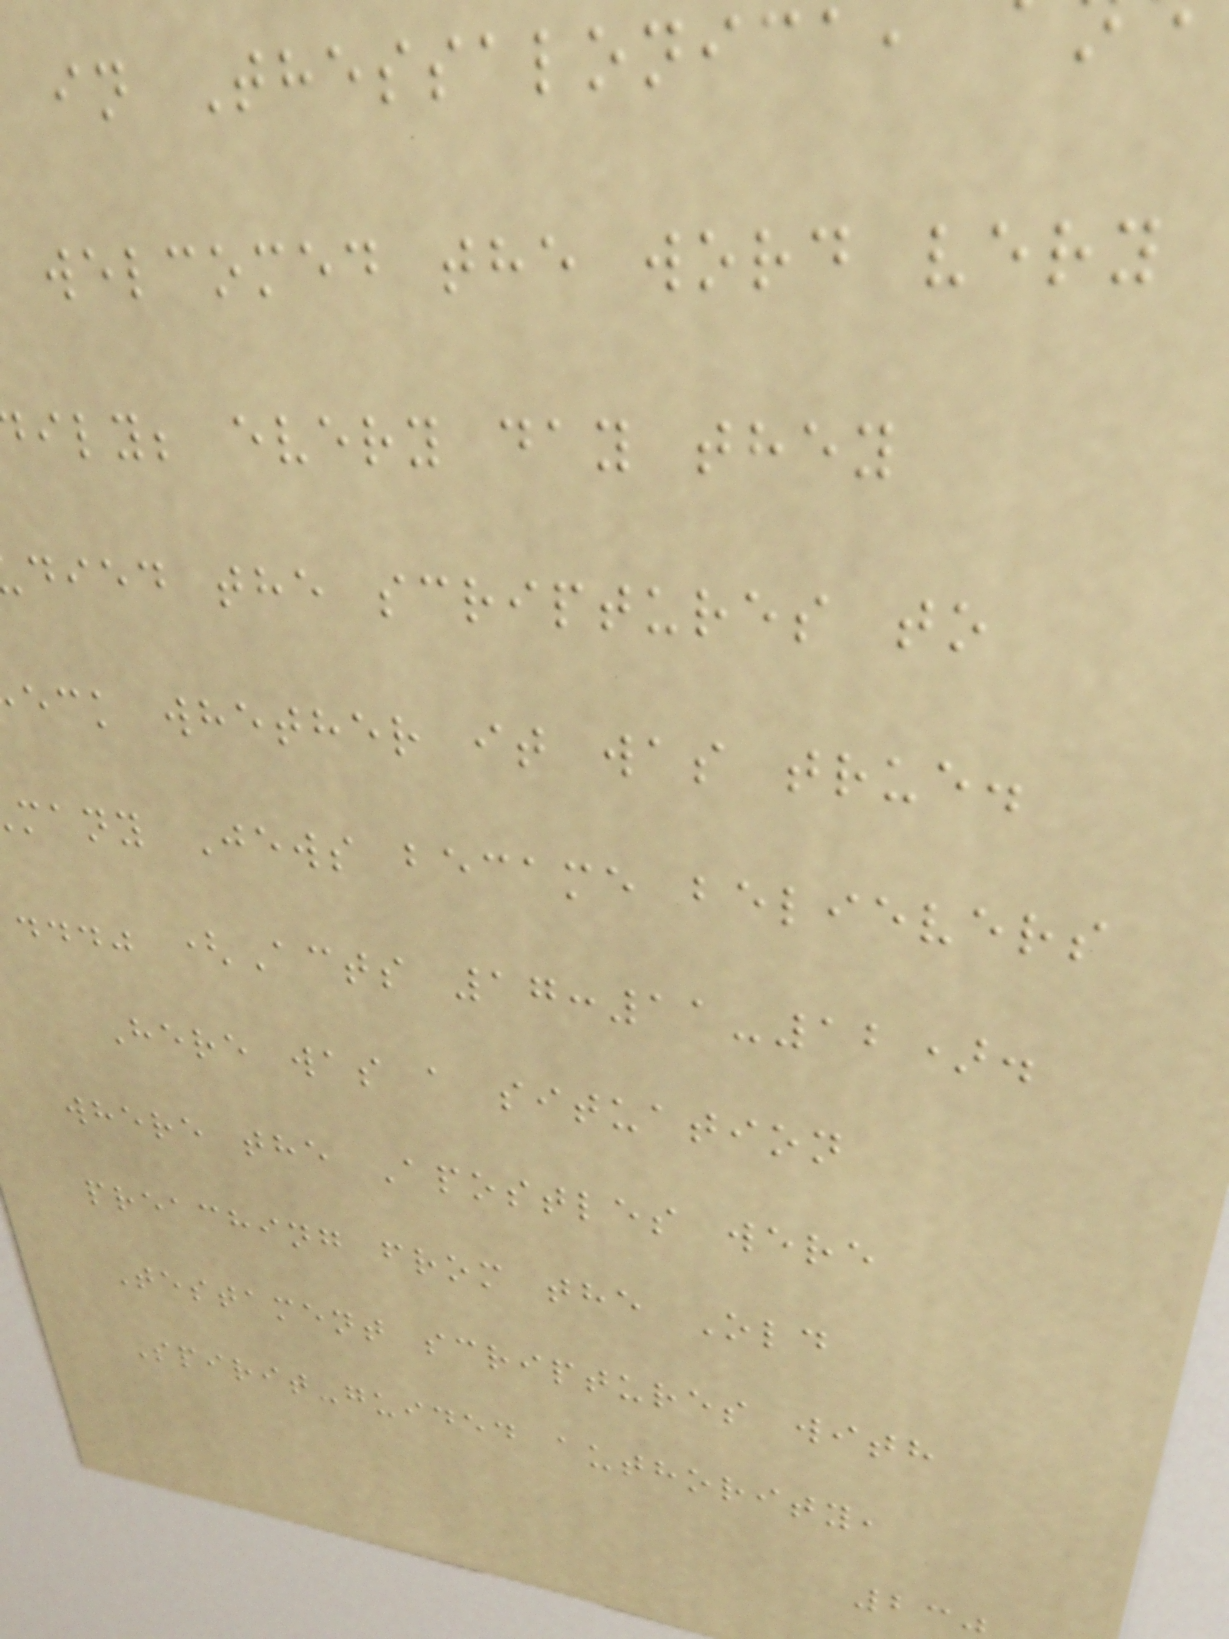in Thessalonica
welcomed the word very
ily; every day they
died the scriptures to
eck whether it was true.
many Jews became believers
..." (Acts 17:11-12).
Here was a situation
where the Apostles were
preaching from the Old
Testament scriptures with
Spirit-guided authority,
